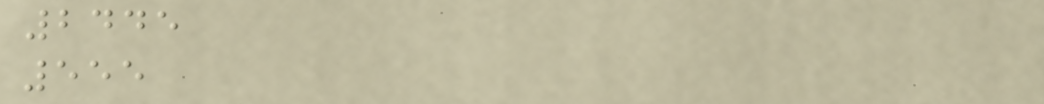2445
555
